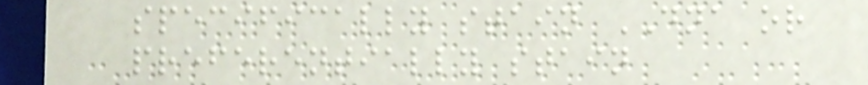specifically stain DNA or
preferentially stain
